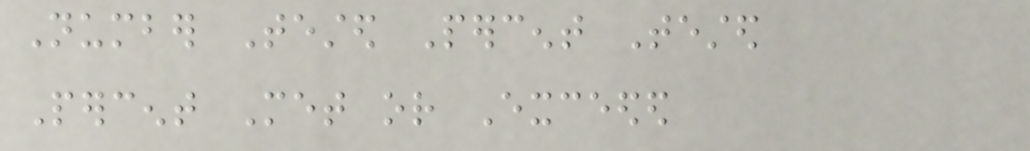Number Tested Percent Tested
Percent Met or Exceeded
